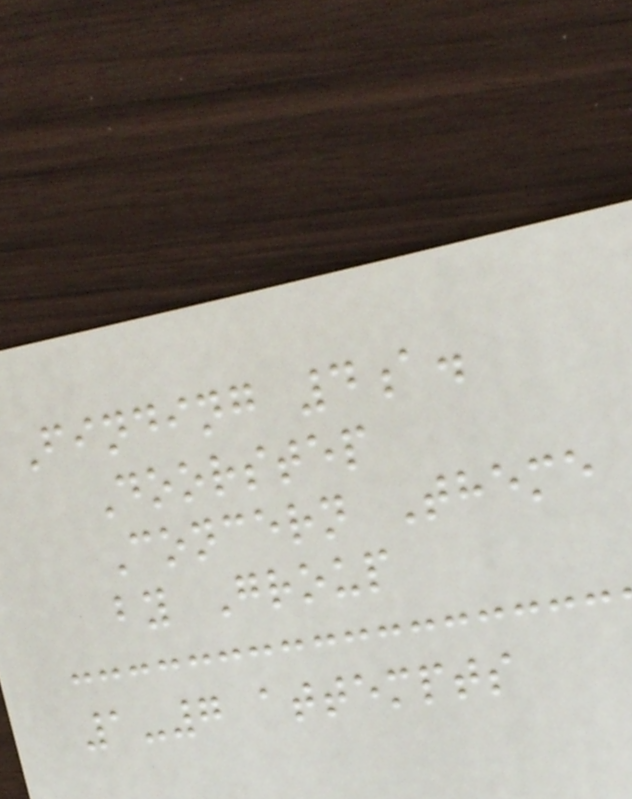Finding 4a.
Doorstep
Concern Theme
by Group
1-7 attempts
